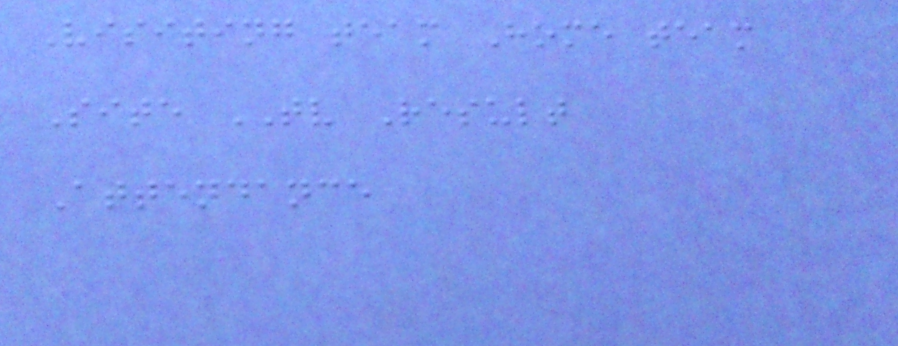Visiting team Home team
Site TV Result
Attendance
